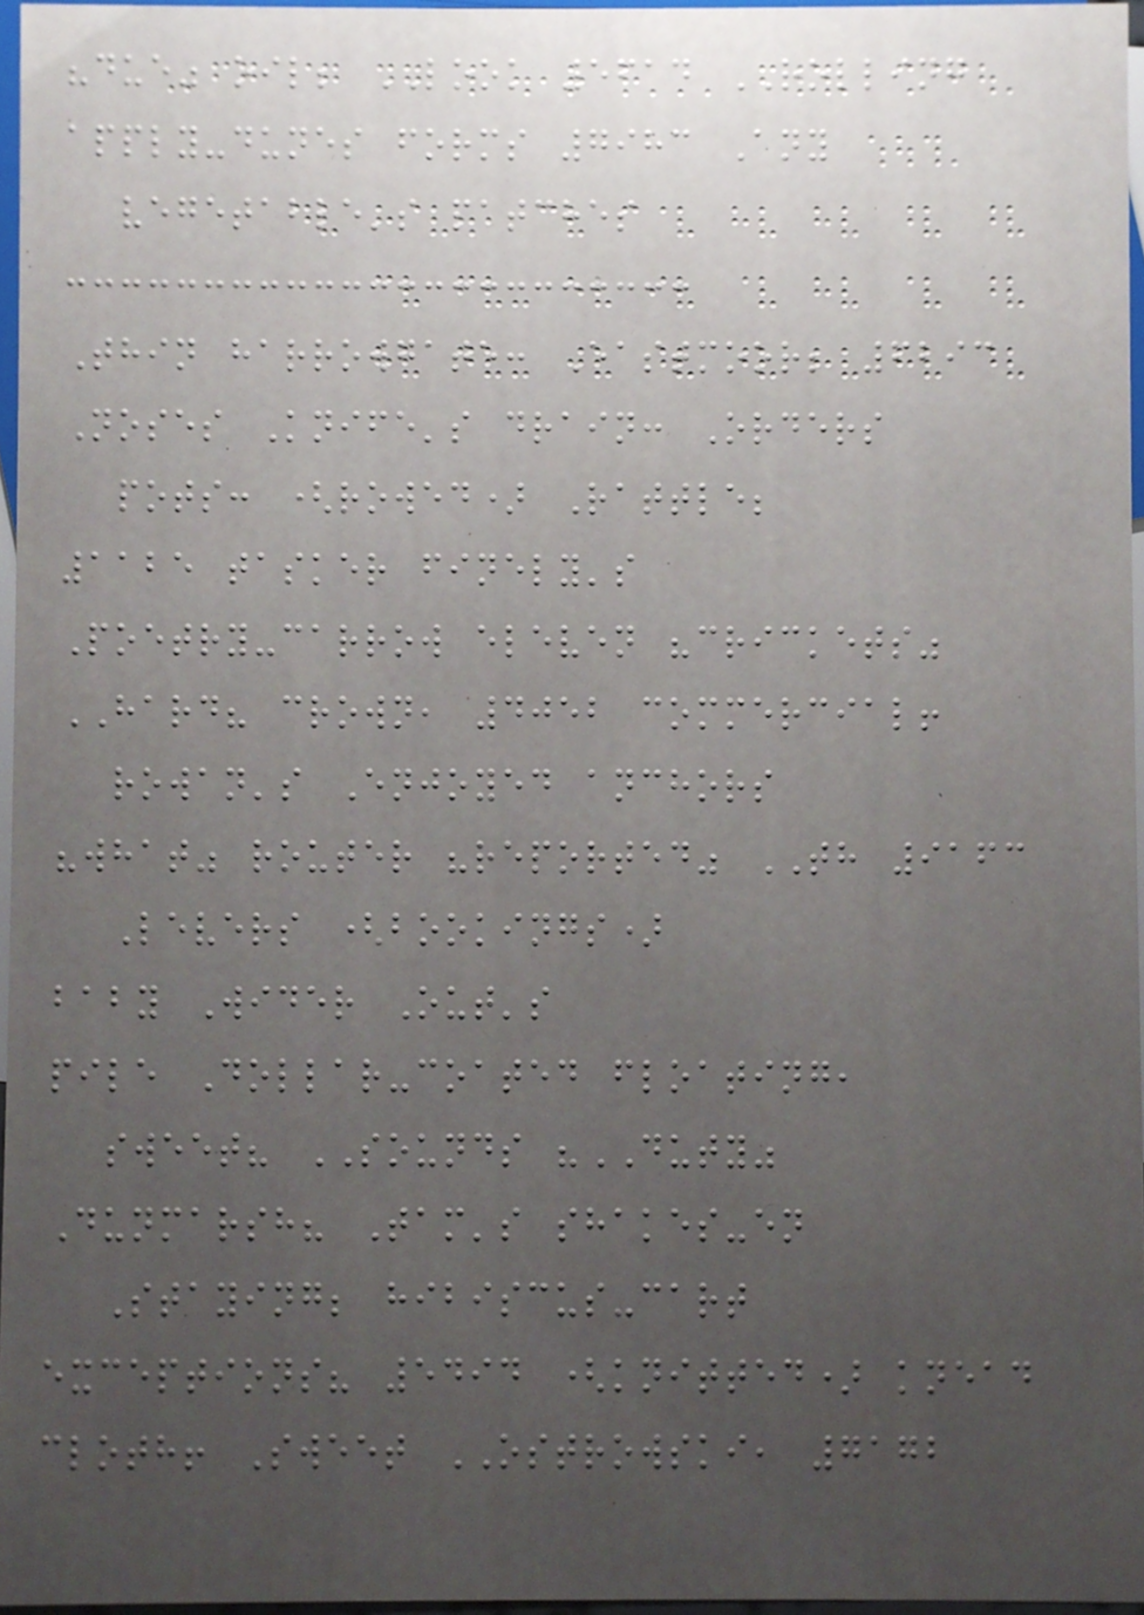"due" oil; LOOK 5614 ROLLING
apply-dunes forms 7983 Any
vegetable's patches
Thin harrowgate: Eastmoor; 6293
Noses Knife's drain: Orders
pots: (rowed) Rattle;
1125 tasker finely's
Poetry-carrow eleven "crickets"
HARD? crown, 4052 commercial!
rowan's Enjoyed anchors
"what" router "reported" TH 9163
Levers (bookings)
baby Wider Out's
pile Dollar-coated floating,
sweet? SOUNDS "DUTY"
Dunmarsh? Tam's shakes-en
Staying; hibiscus-cart
exceptions? 5494 (knitted) knead
cloth! Sweet OSTROWSKI, 7172
